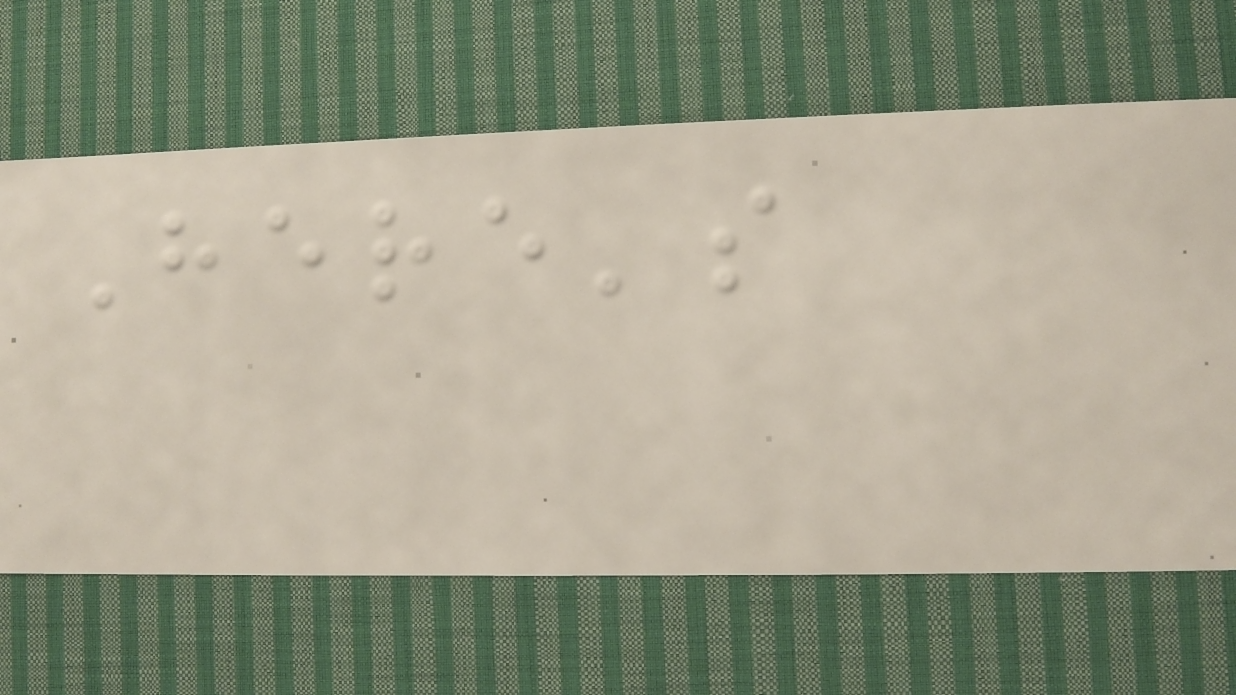Here's
